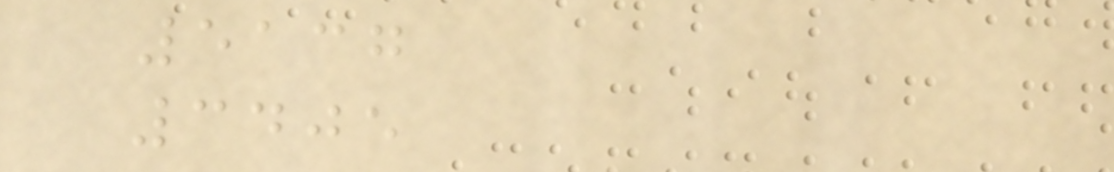5137
3405
